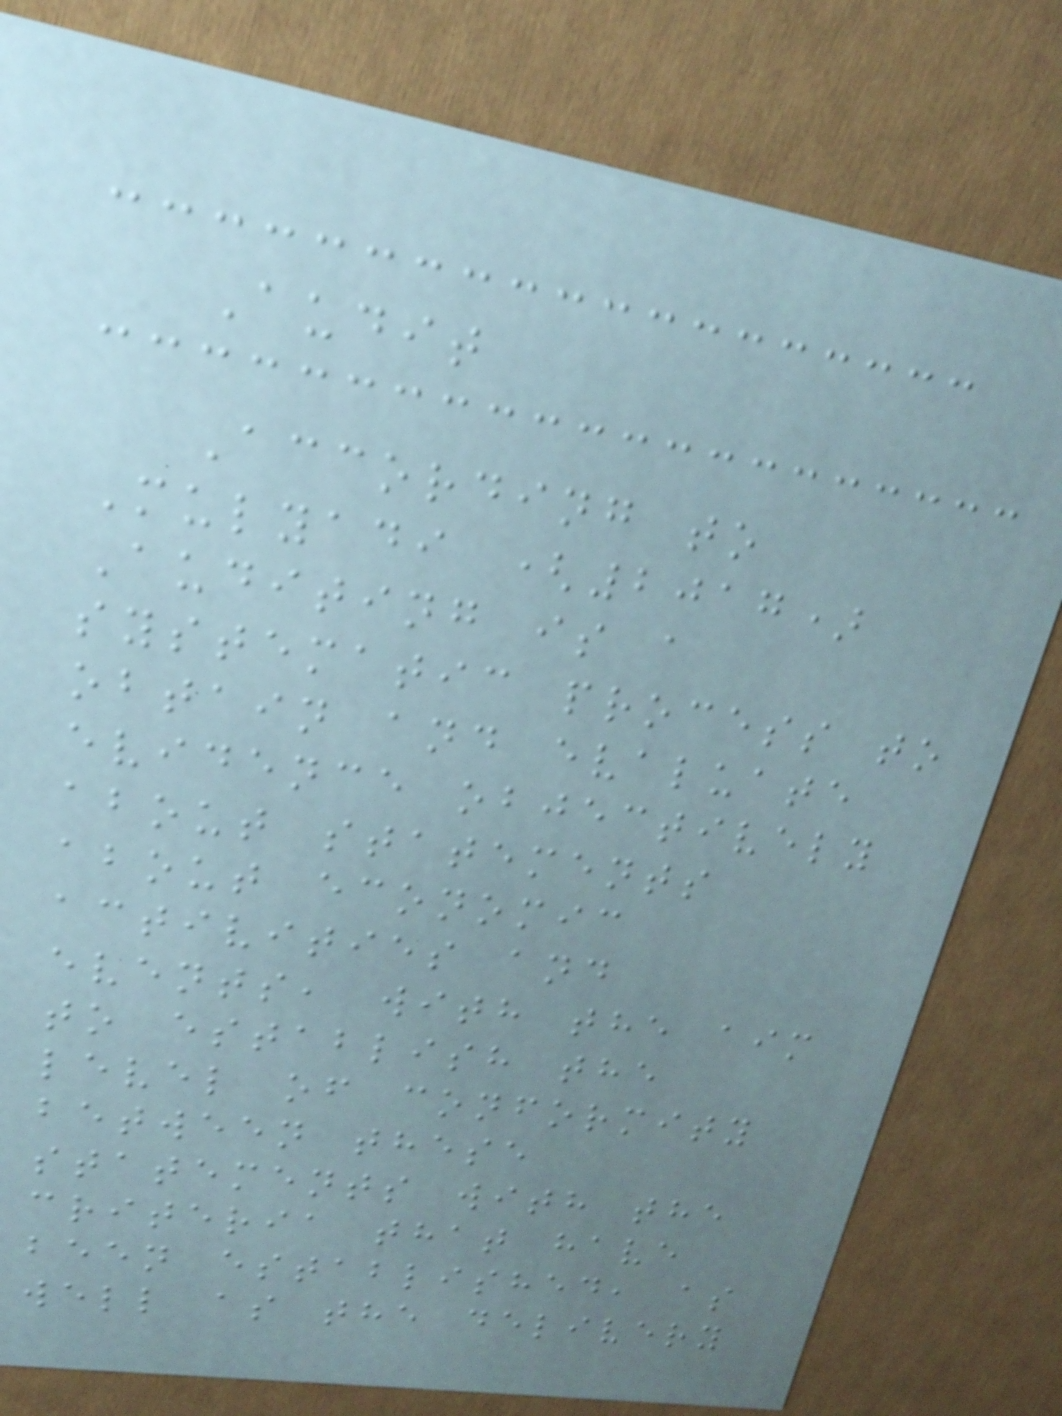Audit
According to
Mulyadi (2017)
Auditing is a
systematic process to
obtain and evaluate
evidence objectively
about statements
about economic
activities and
events, with the aim
to establish the
level of conformity
between these
statements with the
criteria that have
been established, as
well as the delivery
